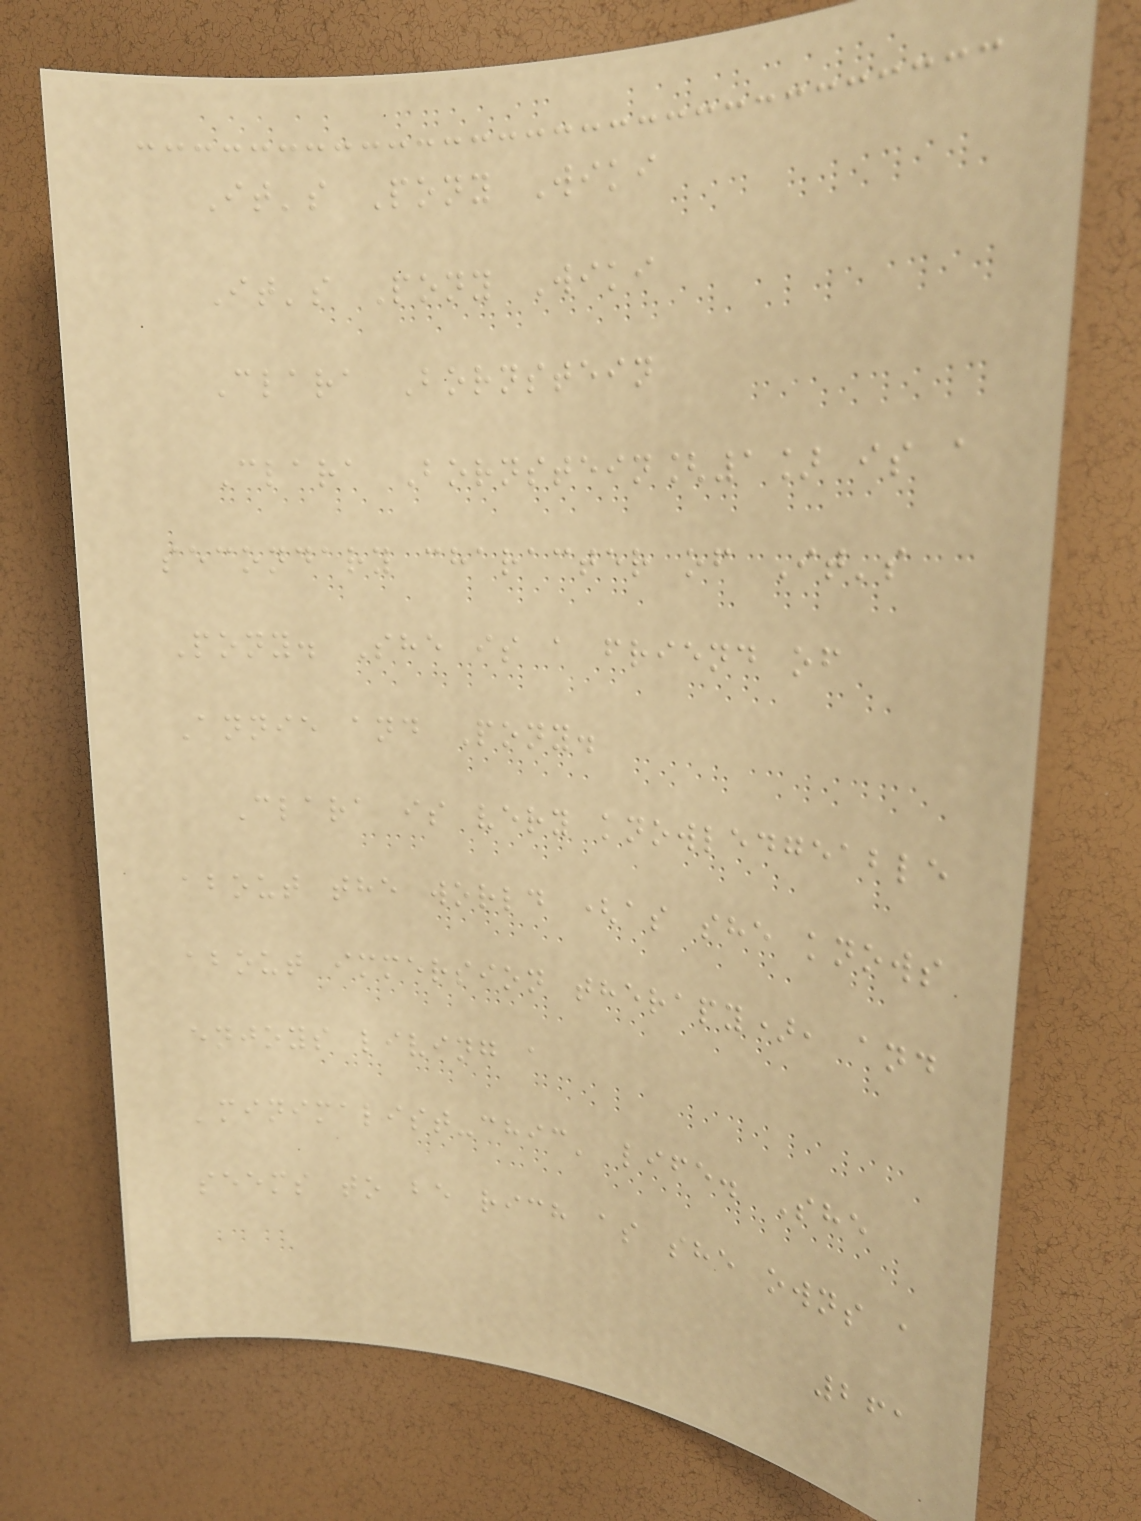It's Pony Wiki
It's Pony Wiki
Clara Bornstein
Clara Bornstein[1] is a
secondary character of It's
Pony. She is a friend of
Annie and Pony.
Clara is very knowledgeable
about the world (as she knows
about immersion therapy), and
enjoys living a
'minimalist-chic' life. She
seems to be rich as she owns a
261
